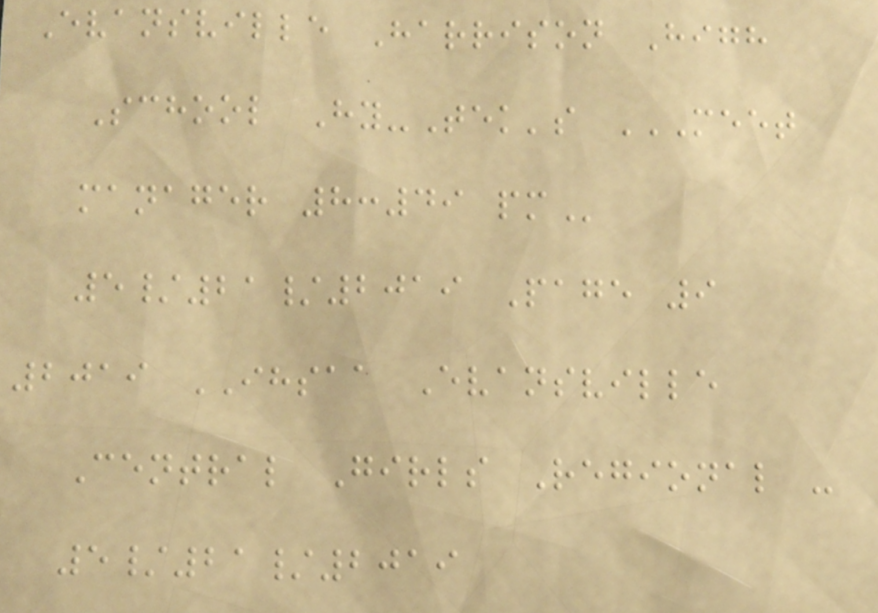Evansville Harrison High
School Hy-Tek's MEET
MANAGER 8:49 PM
5/21/2019 Page 9
2019 IHSAA Evansville
Central Girls Regional -
5/21/2019
